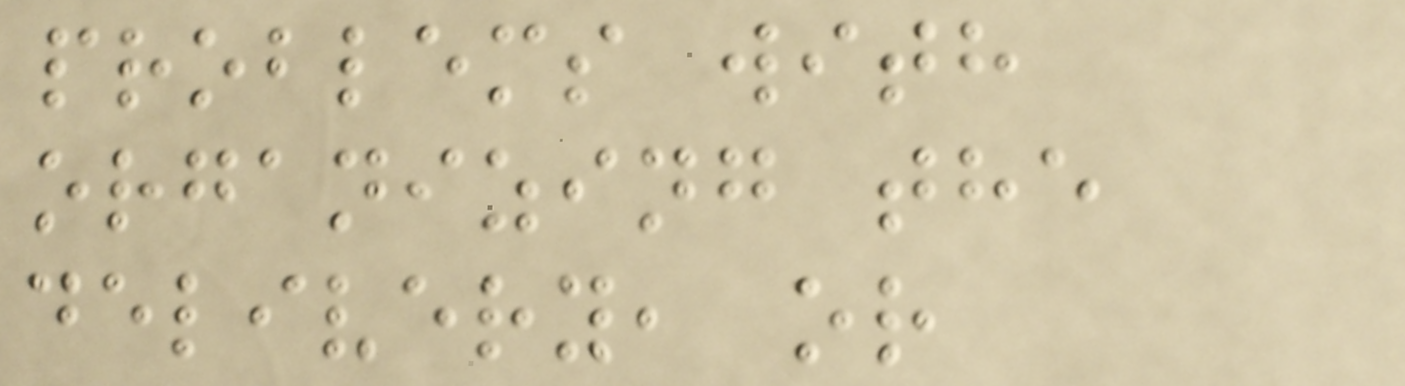problems with
organizing the
delivery, or
